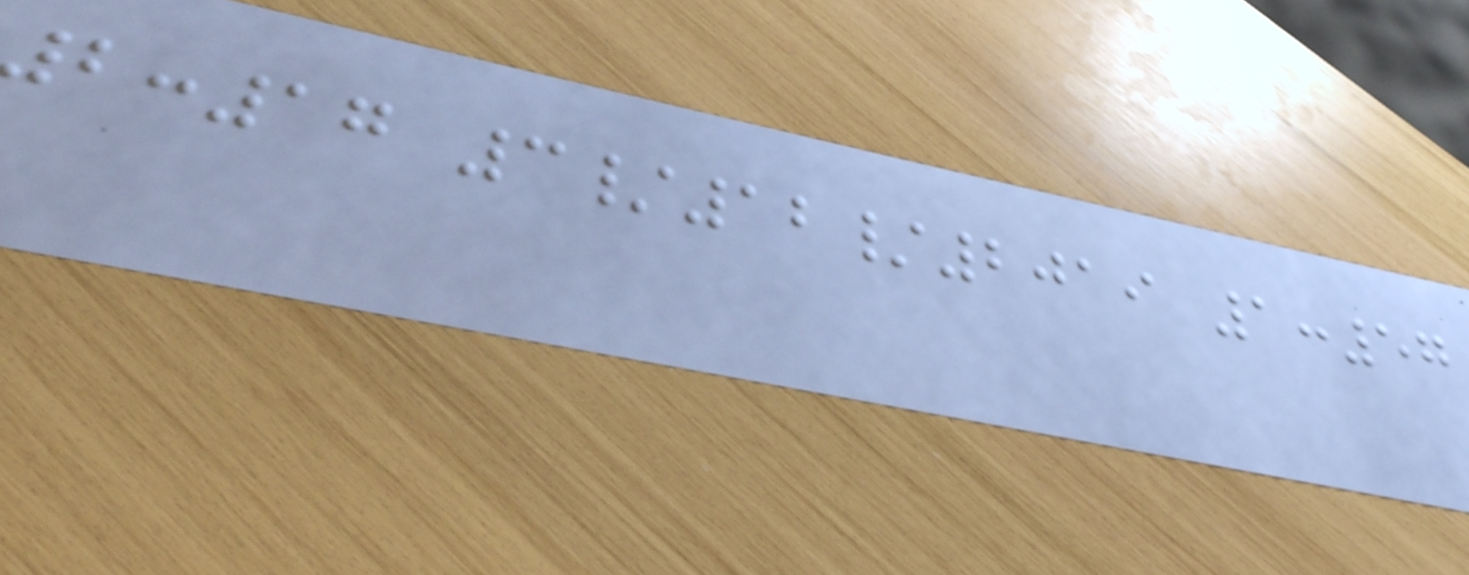2:17 3/12/2019 1:57
